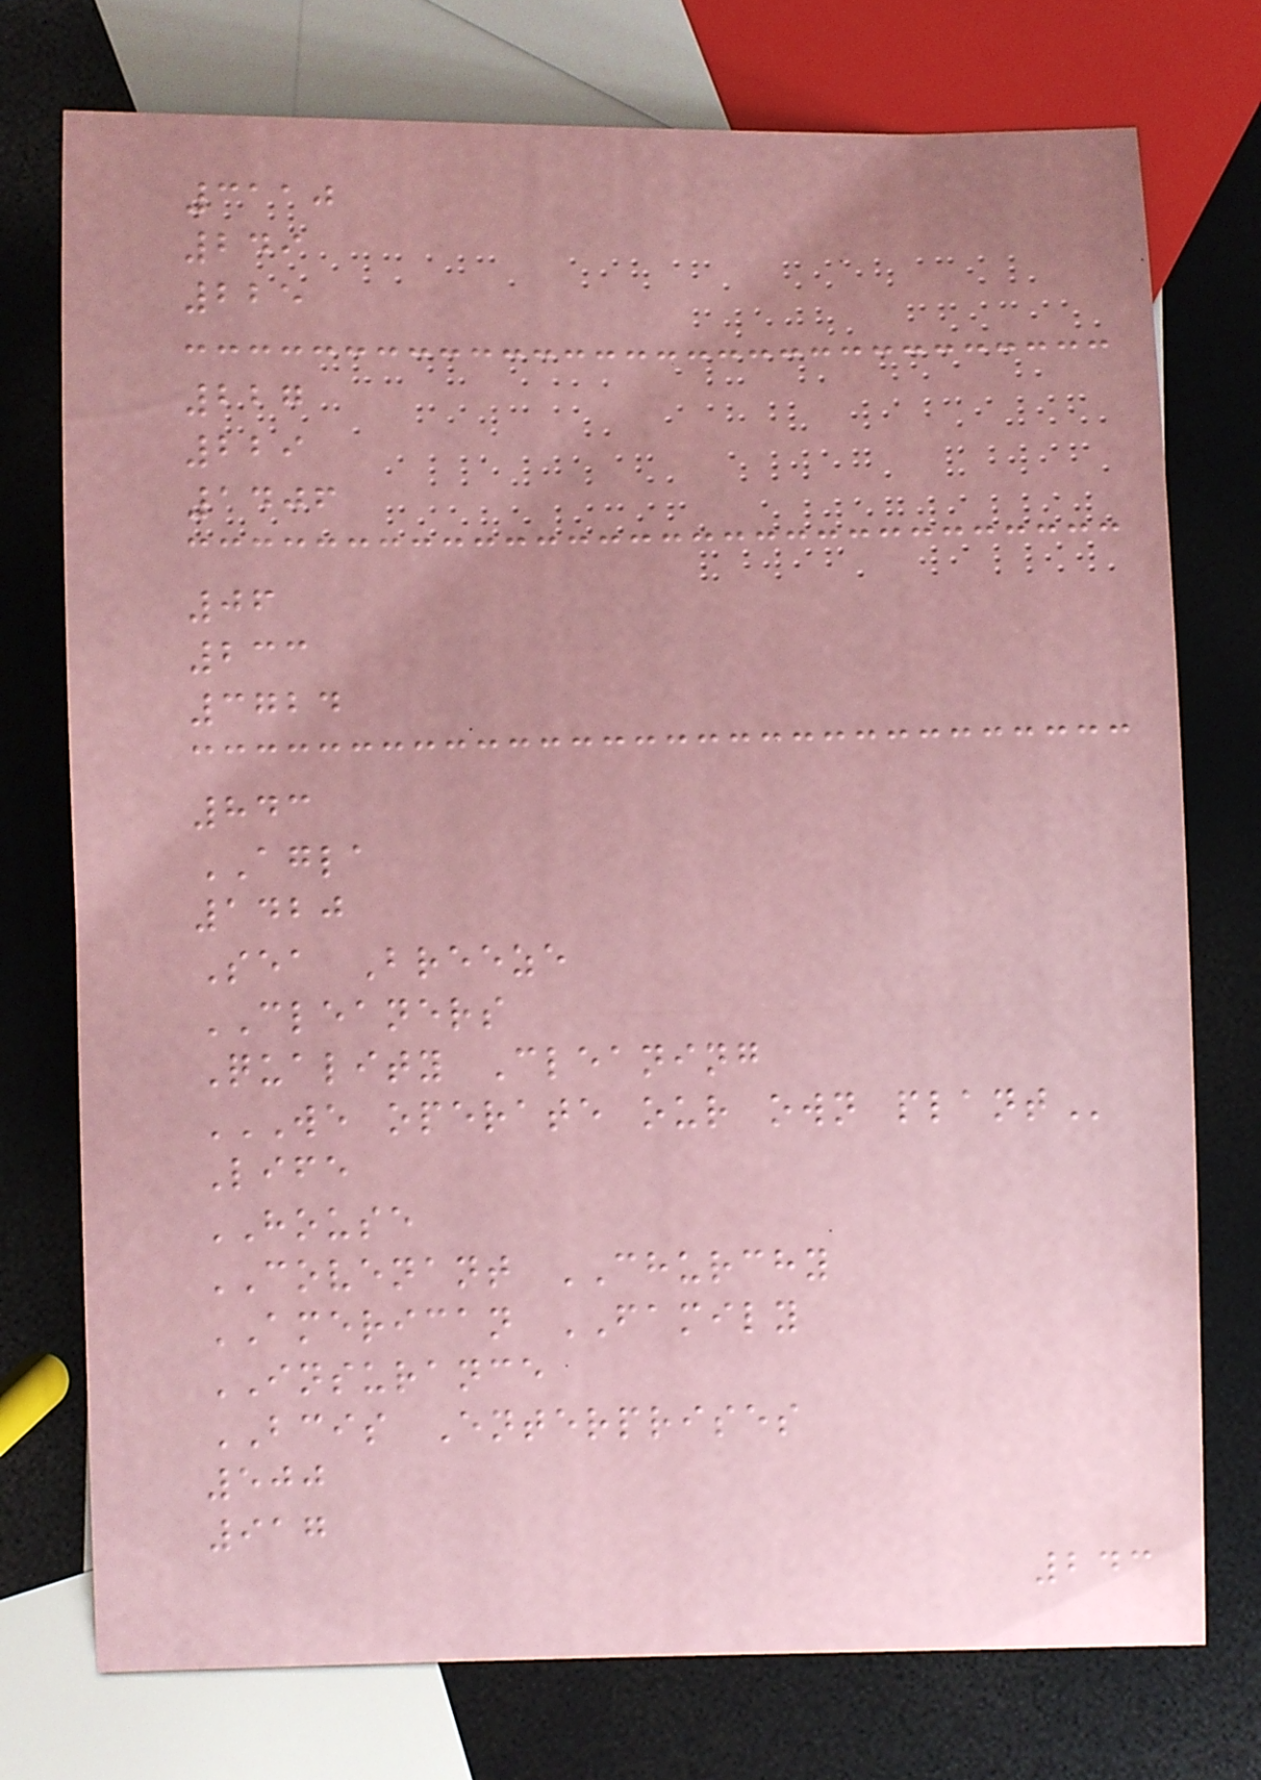3110
249
225
227
229
1406
06
233
3724
843
AGLA
1420
Sea Breeze
CLEANERS
Quality Cleaning
WE OPERATE OUR OWN PLANT
Life
HOUSE
COVENANT CHURCHY
AMERICAN FAMILY
INSURANCE
BCIS Enterprises
500
917
243
